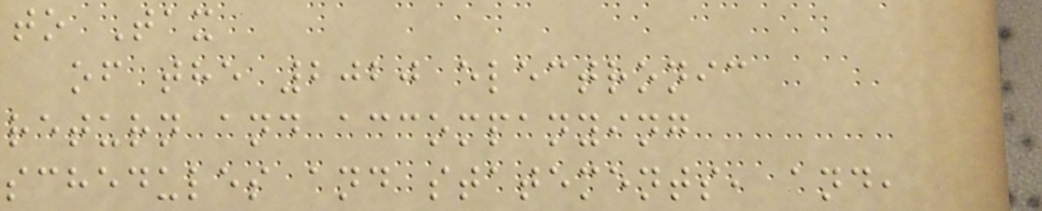to Tax
of the 2020 electronic
return and accompanying
schedules and statements, and,
